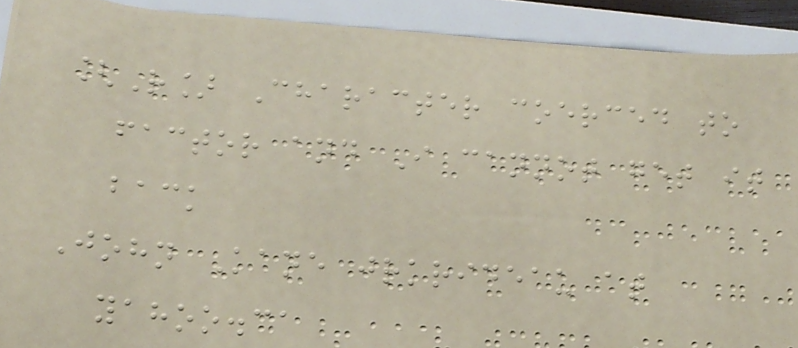[R] Character coerced to
factor and I cannot get it
back
John Kane jrkrideau at
yahoo.ca
